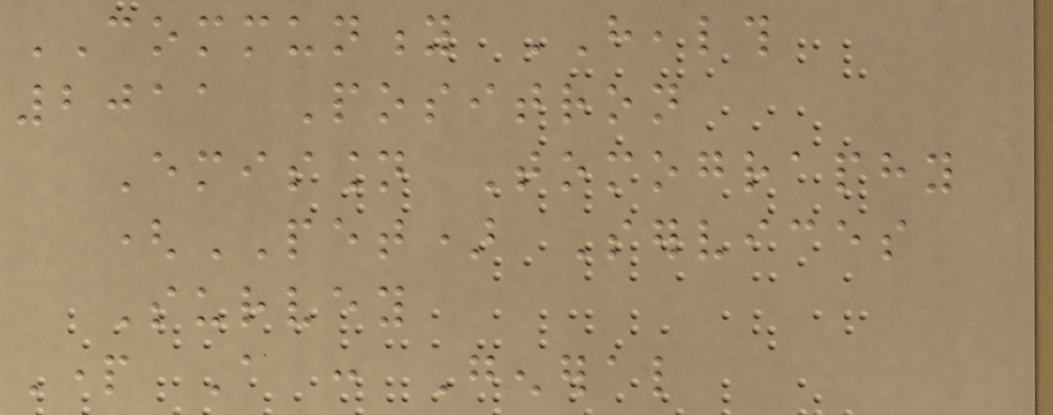COMMUNITY HEALTH
2011 Positron
Emission Tomography
(PET) Services
Survey
Part A : General
